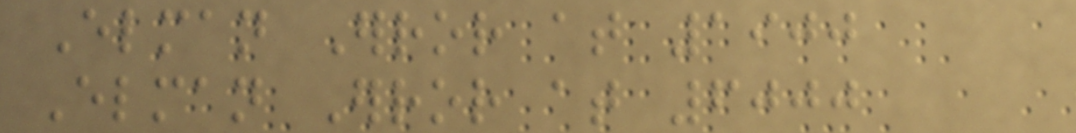Elman Error at 1900
Elman Error at 6000
